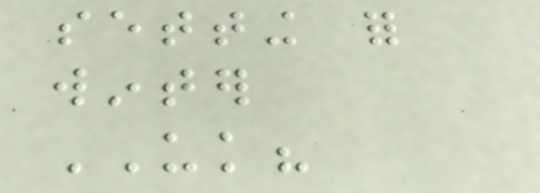setting for
winter
UK?
